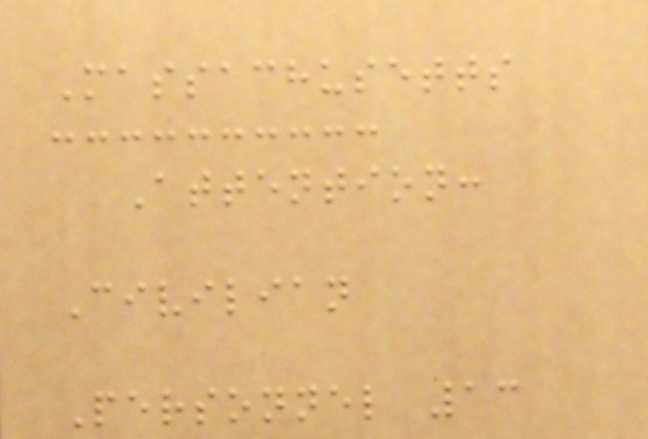Massachusetts
Attention:
Civilian
Personnel 13
